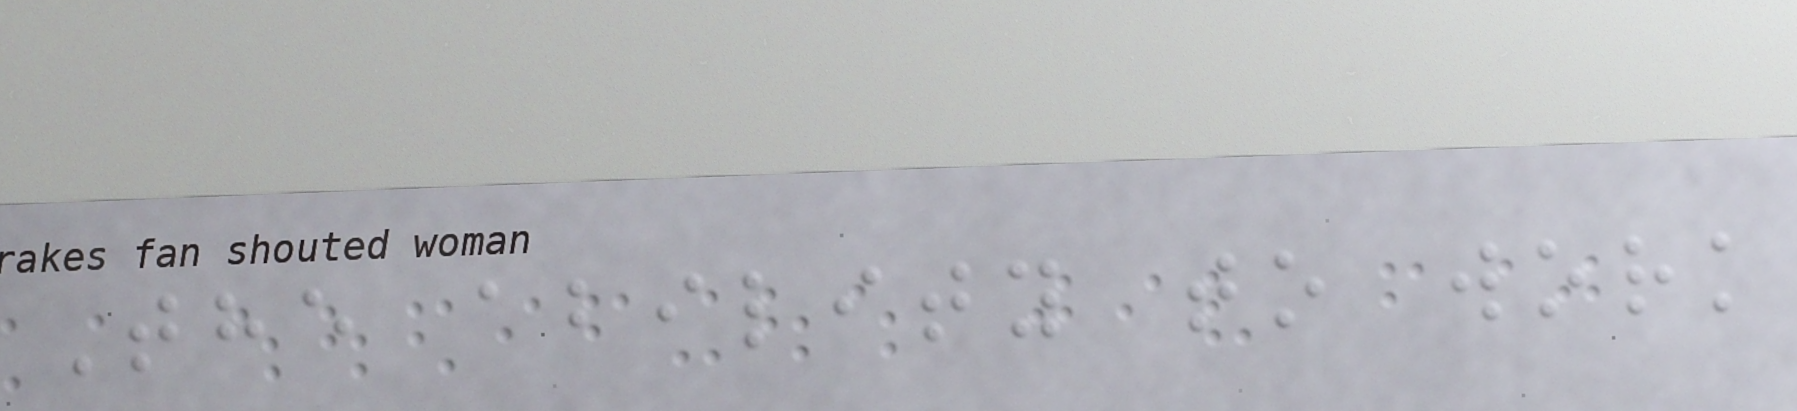The ability to work
